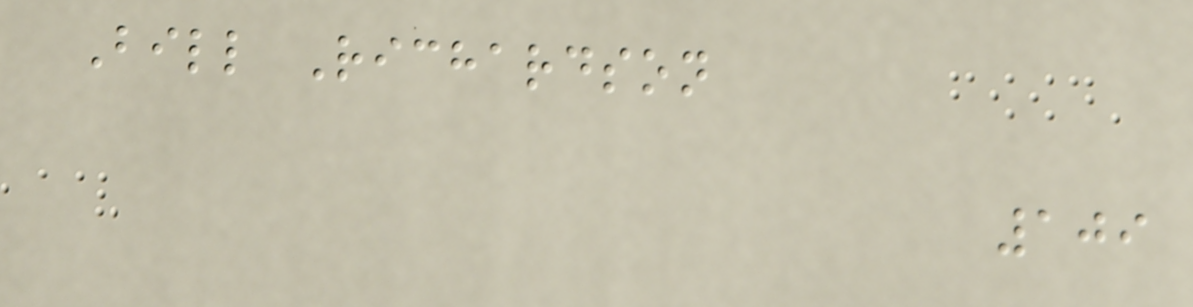Bill Richardson
109
